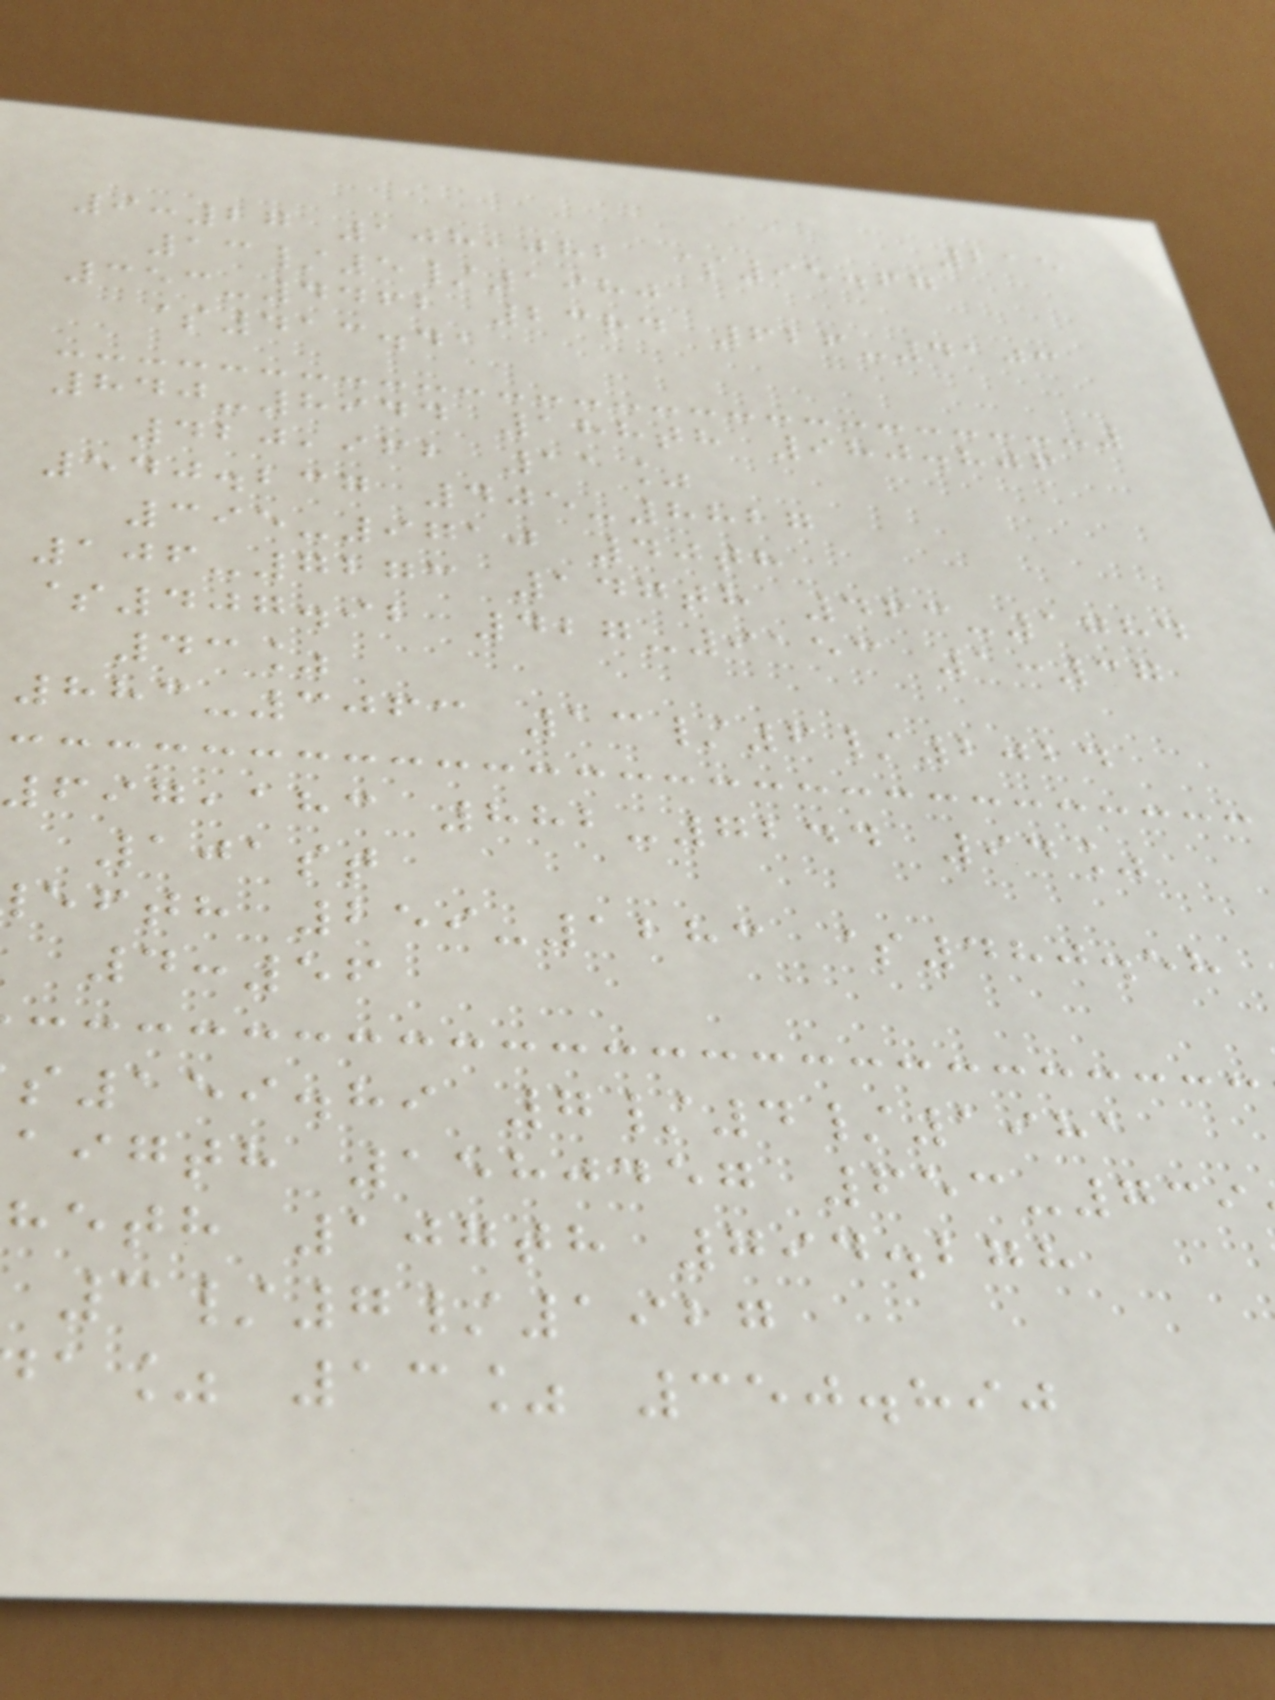215
9:27 108,082 $95.67
13/5/1980
353-4462 23rd 626-4103
$413.41
840-8944 188th 980.806
420,962 11%
540.237 405-8827
395-9710 40th
106-7273 147th 463-1784
$407.92 427-9153 1:37
43%
883-3063 13/6/2024
697,183 882-7244 94%
101st
efth 259-1283 $480.58
4:56
159.89 7/4/1981
aigth 1580457 653-739
heth 107th 794.278
3/7/1927
a% 13% 350.890
